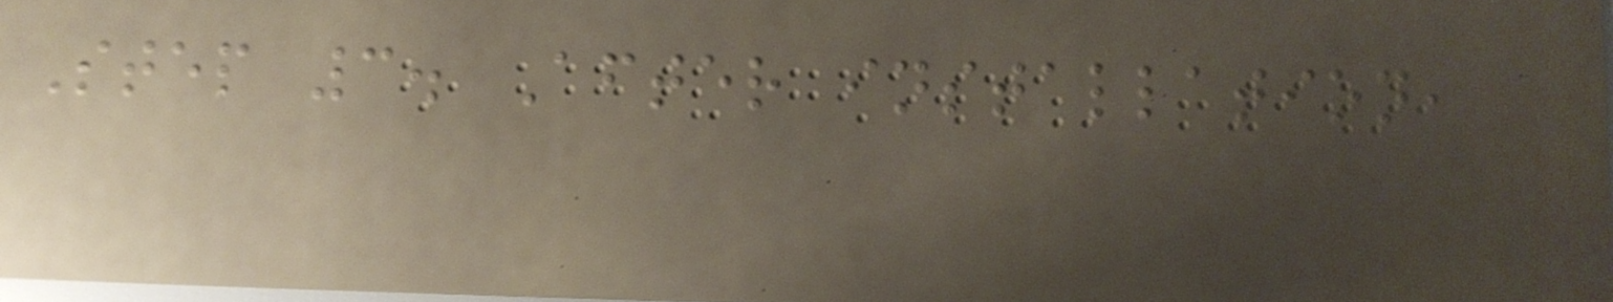Step 3. After installation,
